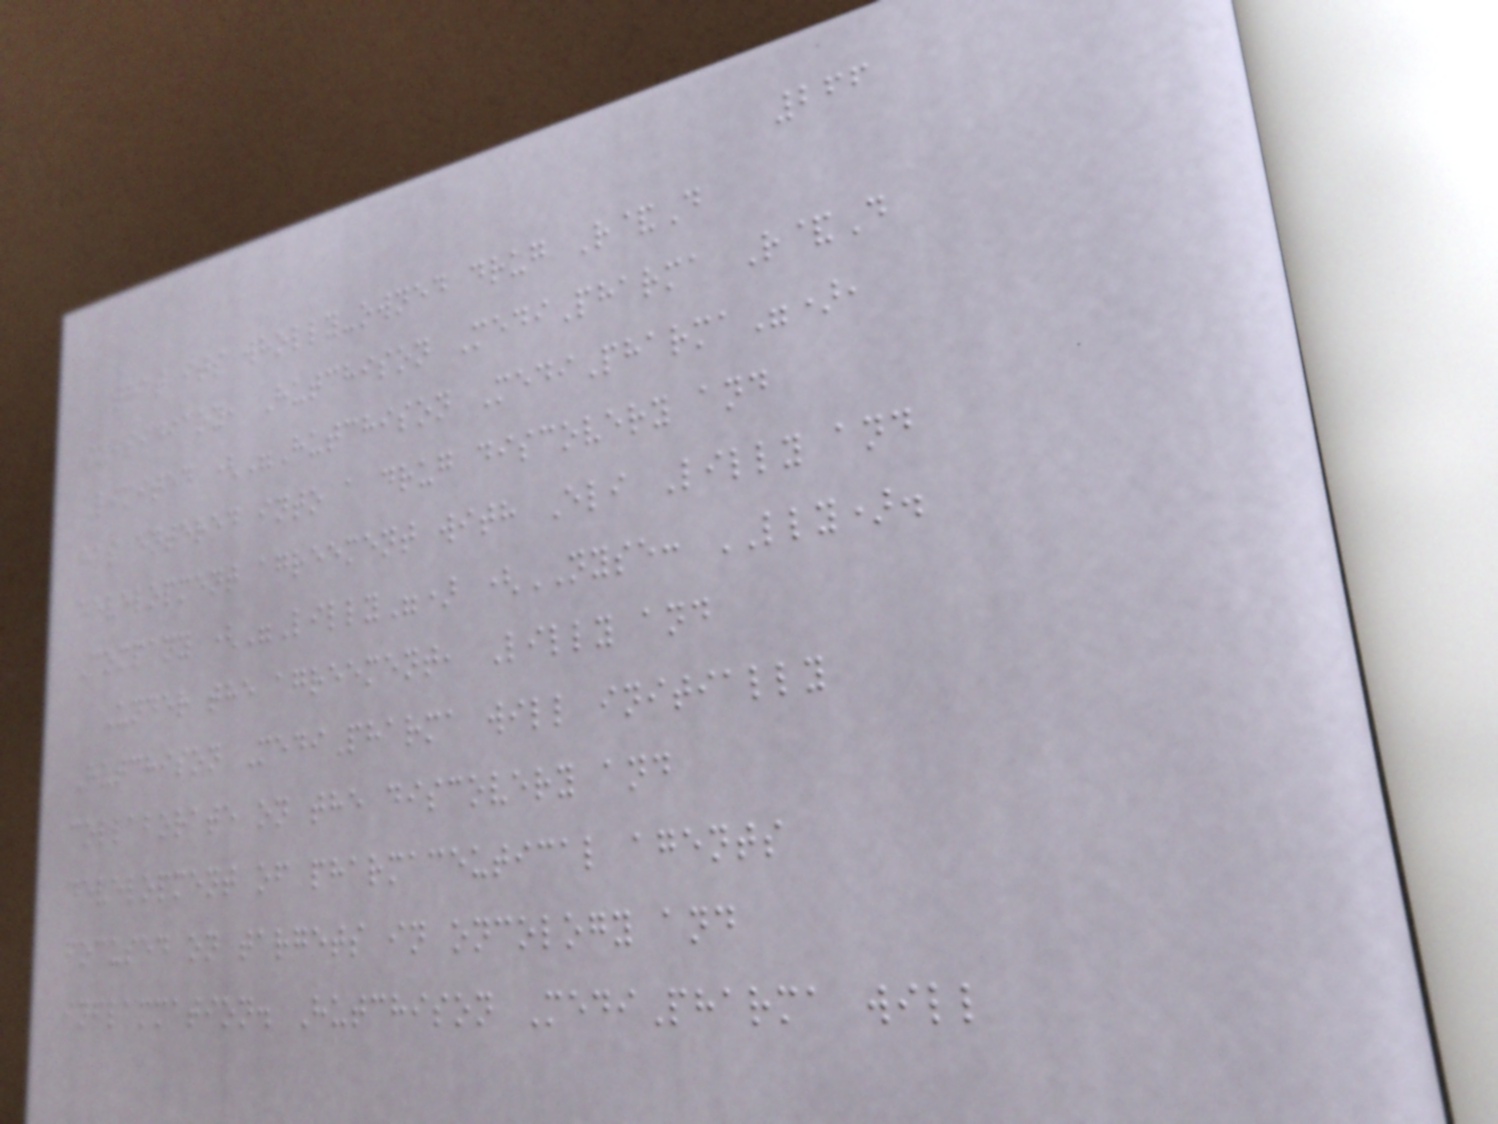266
that its wholly-owned drug R&D
subsidiary, Hutchison MediPharma R&D
Limited ("Hutchison MediPharma"),
has entered into a drug discovery and
development agreement with Eli Lilly and
Company ("Lilly") (NYSE: LLY).
Under the agreement, Lilly and
Hutchison MediPharma will initially
collaborate on the discovery and
development of pharmaceutical agents
focused on targets in oncology and
inflammation. Hutchison MediPharma will
